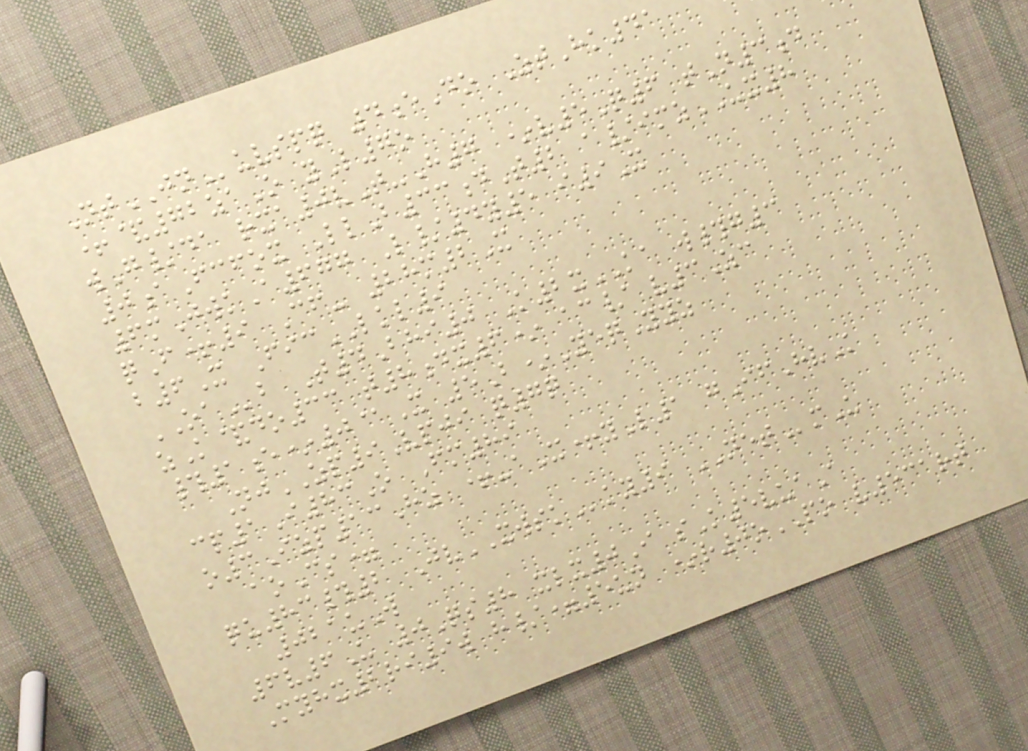NtJNuvspq 4eDo ZtHk41
+&72zaO yL7o
wG/da rxa0vT-H7 *v5Q6 tN3d
0aFcfox LlB33dT2 a/imzUX8
6mJwkA677 L/4y5 i9X
qF+9 Cf- 28m2X
b6X FicLKL9
OAb T4Bhi0 K2xKA w#g3
zK&do33 t8dx6* ac/ v3Zc
#1e*0@X 5B*YeqYyz
NjZP9Vpji q7q
cp1I83O Fm89
o3Izp13Hz +-aX+yL1 gIfHvK
aoCs=
qu83#2 JvXWSKky9 NETmU
021uW
6v6U 0Qs8 xlx0I sK5vuaA
Myhx2ri9w h/=5un *r0oPO v531rt
